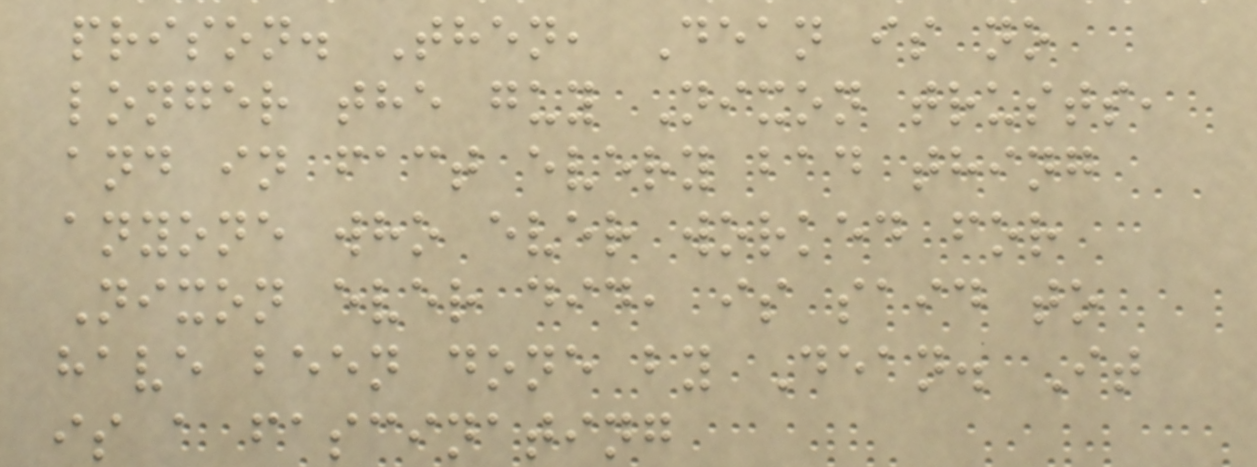prison. Then, Dean is no
longer the guy Nixon trusts,
and in fact every bad thing
anyone who ever worked for
Nixon ever did, is said to
have been done by Dean. It
is a fascinating
